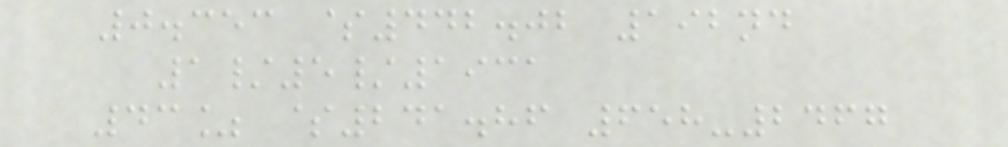0.353 $442.02 192nd
1/5/1931
43% $241.86 658-2467
